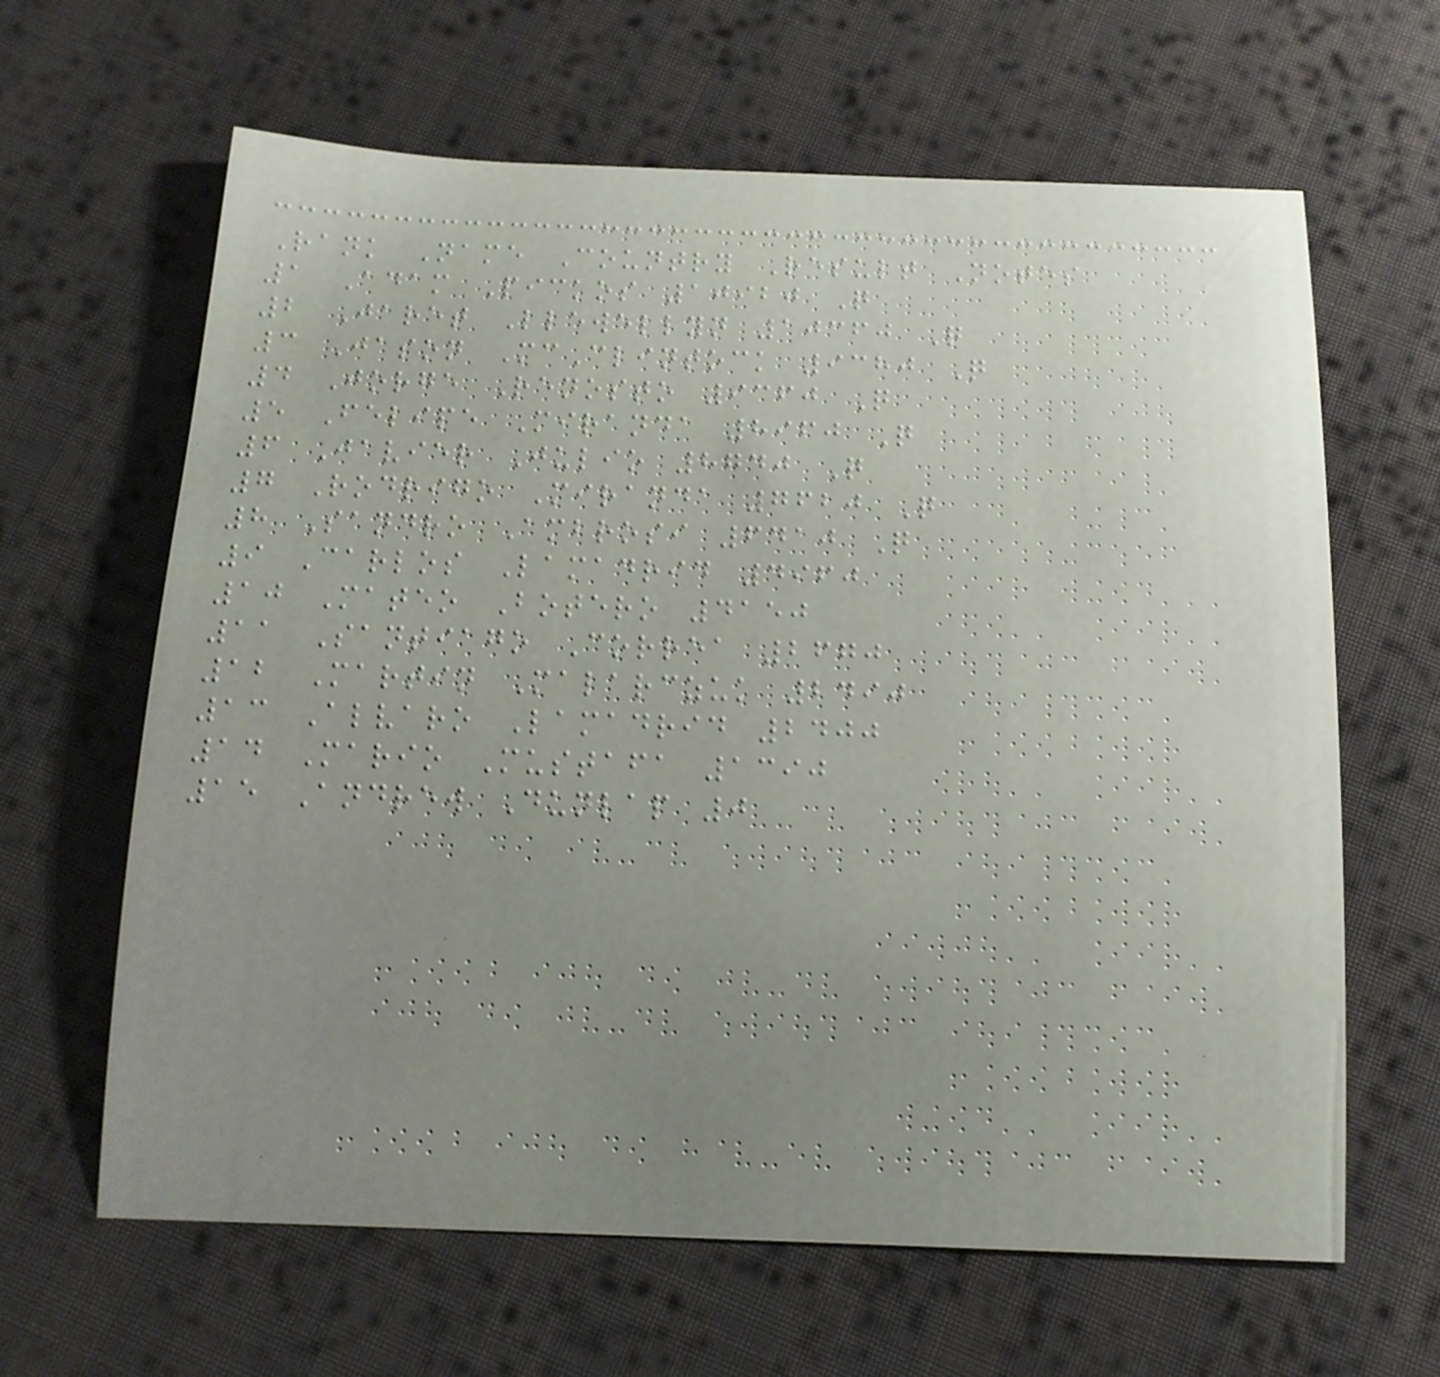Rank Name Country Result Notes
1 Adam Pickos 10920 Q
2 Jaret Llewellyn 10360 Q
3 Jason McClintock 9380 Q
4 Jorge Renosto 9360 Q
5 Felipe Miranda 8960 Q
6 Javier Julio 8740 Q
7 Rodrigo Miranda 7620 Q
8 Sandro Ambrosi 6410 Q
9 Carlos Lamadrid 4960
10 Mateo Botero 4150
11 Santiago Correa 2670
12 Martin Malarczuk 2490
13 Alvaro Lamadrid 2400
14 Mario Mustafa 1390
15 Andrew Dunlap 0
